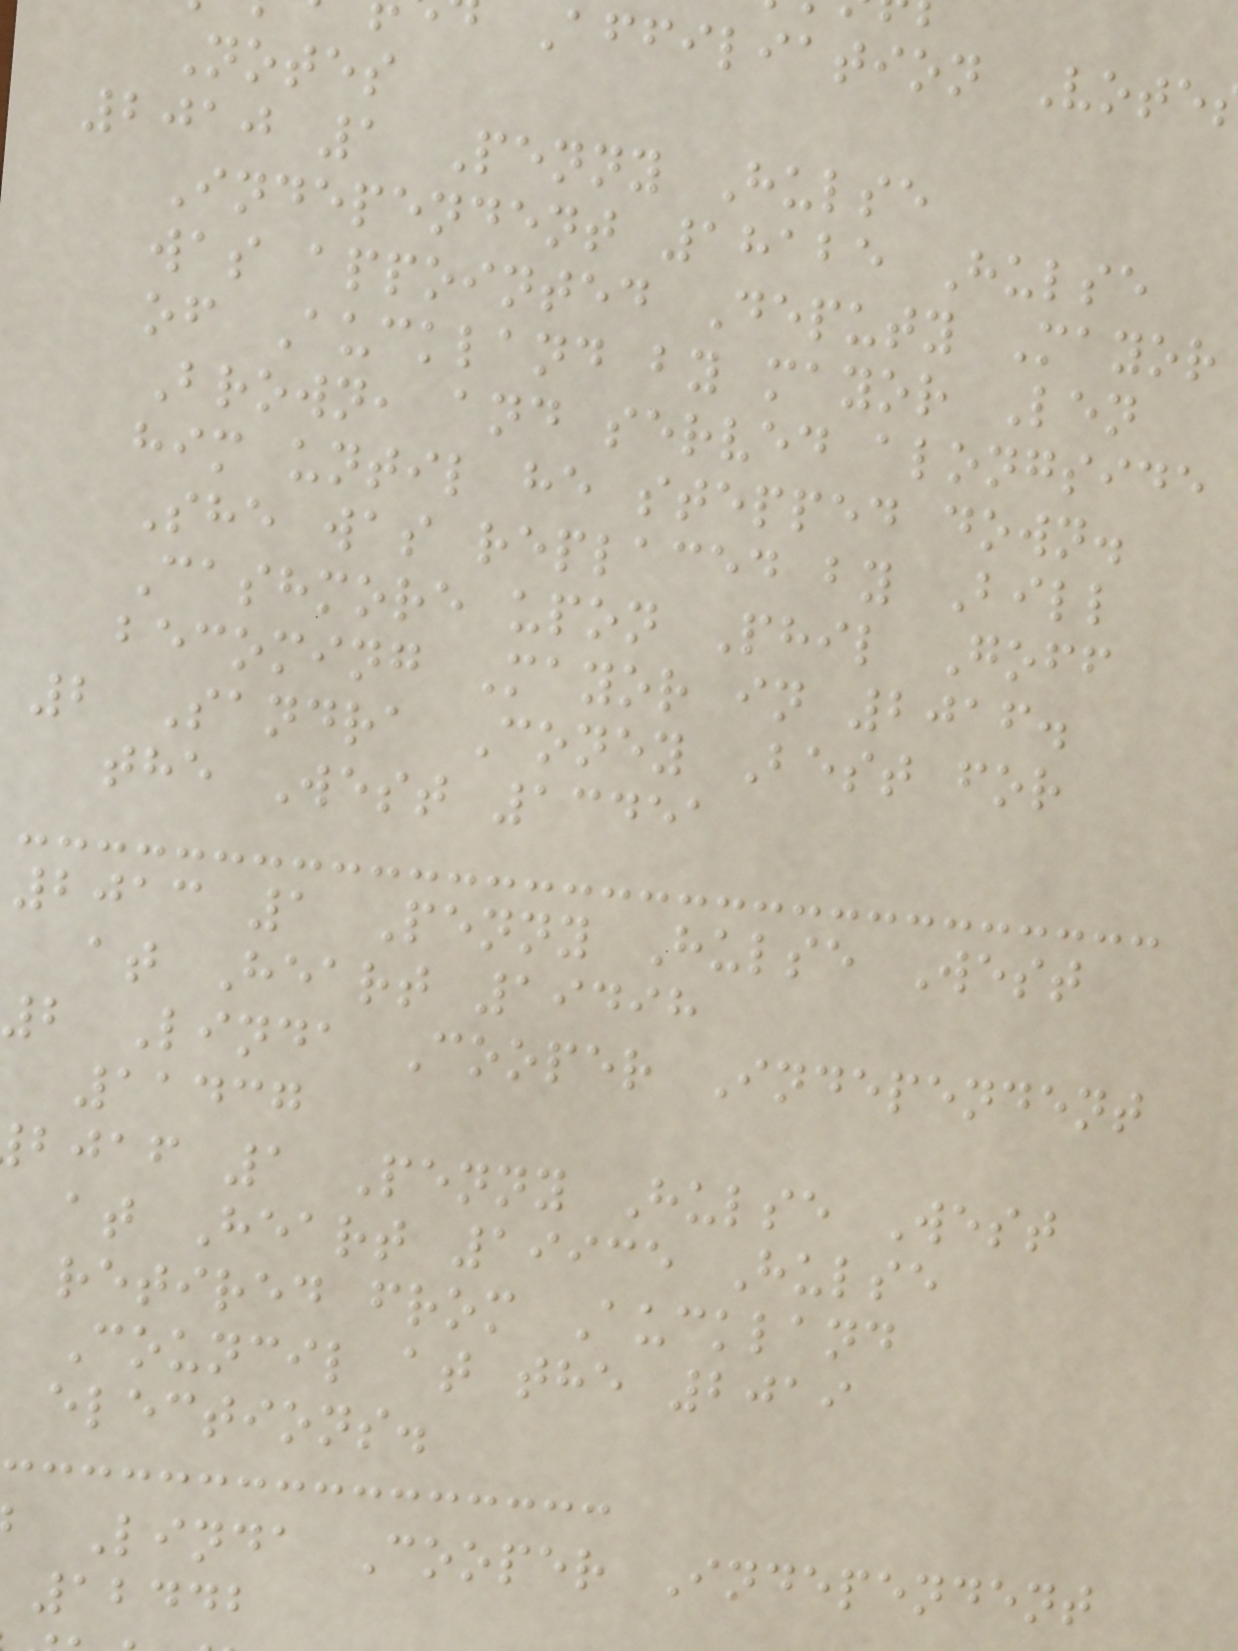Affiliation Vote
Notes
2010 1 Penny Hulse
Independent 18125 Hulse
was appointed Deputy Mayor
of Auckland by mayor Len
Brown, and served alongside
him until he stepped down.
She was replaced by Bill
Cashmore upon Phil Goff
becoming Mayor in 2016.
2 Sandra Coney Best for
the West 13451
2013 1 Penny Hulse West
at Heart 19498
2 Linda Cooper Independent
11437
bjaf 1 Penny Hulse West
at Heart 19935 Hulse
retired from Auckland
Council at the 2019
elections.
Linda Cooper Independent
12442
